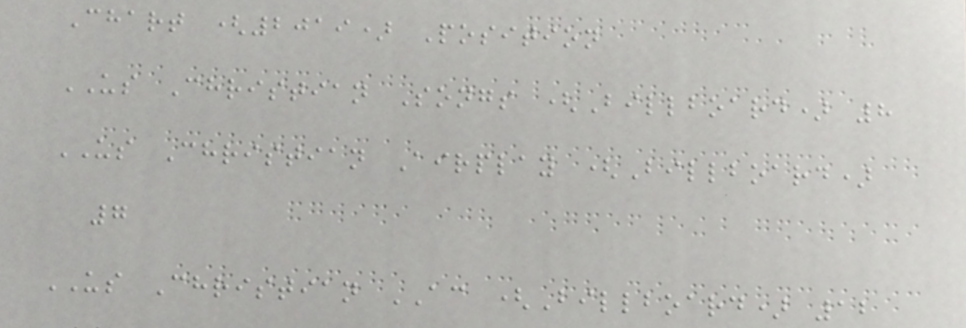Chart (2019) Position
US Christian Songs (Billboard) 8
US Christian Airplay (Billboard)
7
US Christian AC (Billboard) 12
